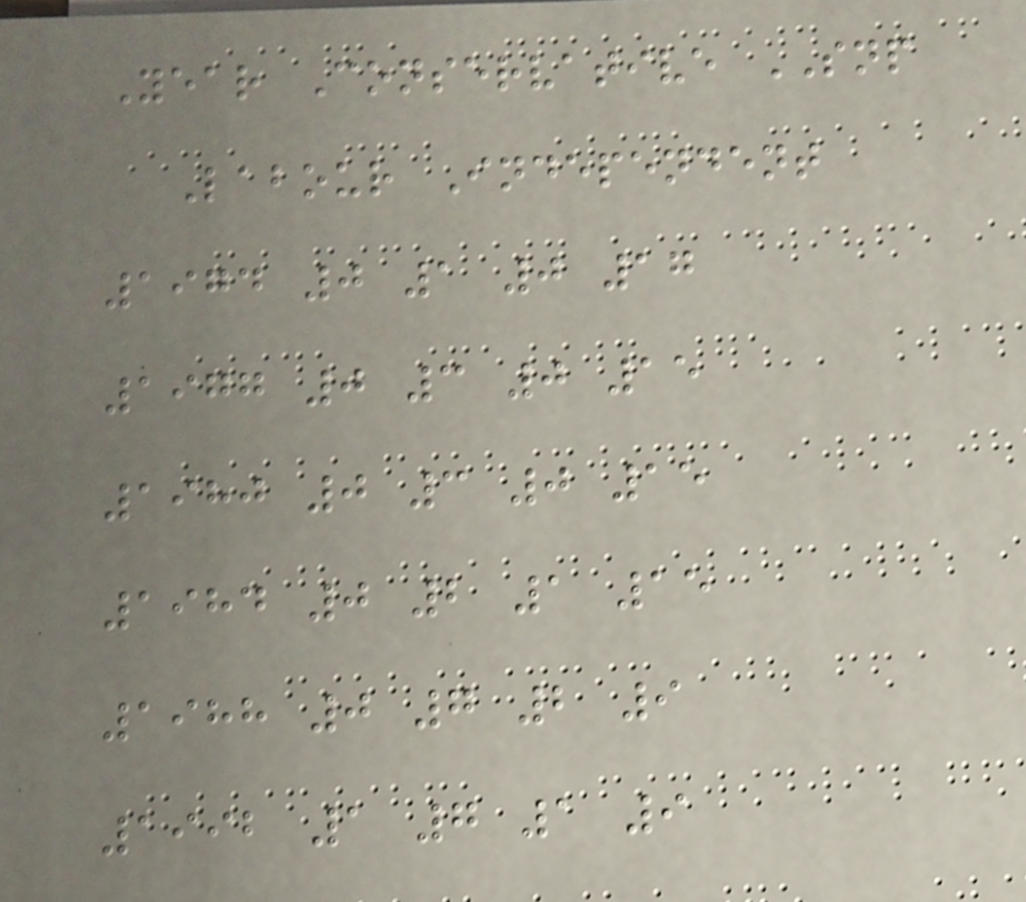Year Conservative SNP
Labour Independent
1974 0 1 0 17
1977 0 3 0 15
1980 0 3 0 15
1984 0 2 1 15
1988 0 7 2 9
1992 1 7 1 9
